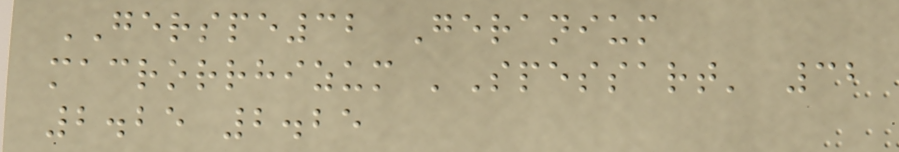GERSPE32 Geranium
macrorrhizum 'Spessart' 32
2.25 2.25
